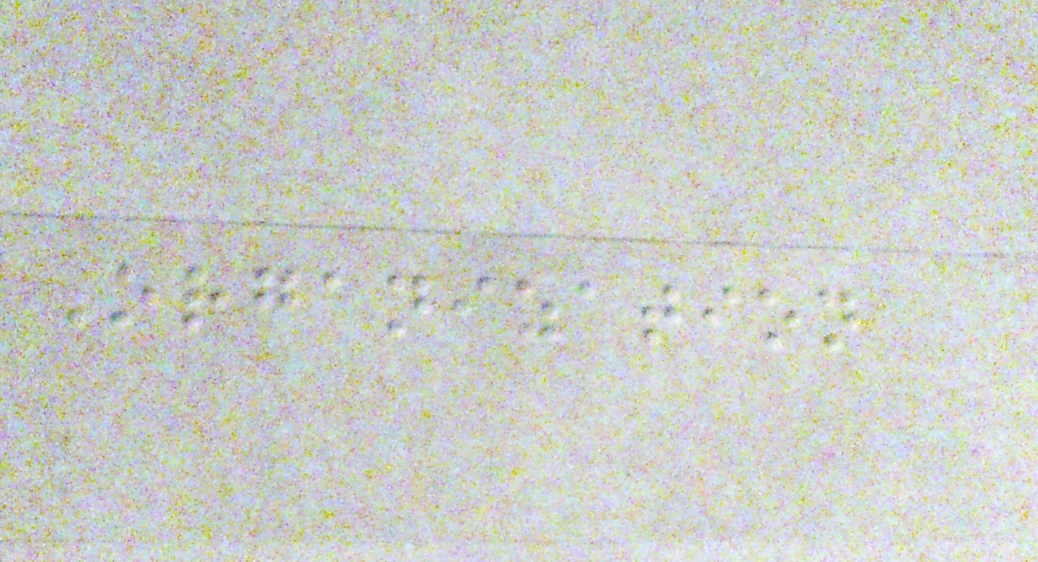Organization
